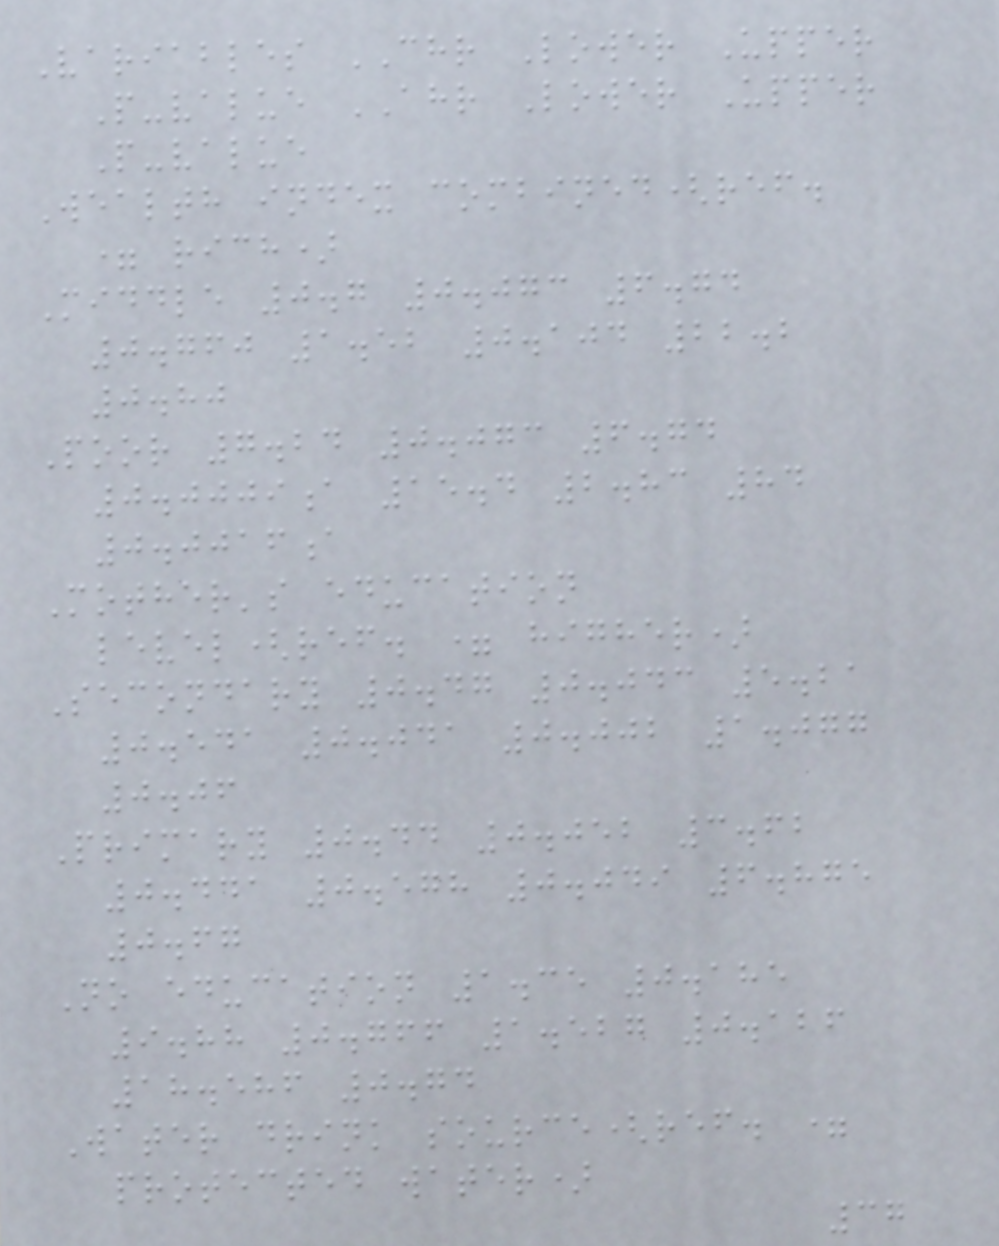Variables CHR Lower Upper
P-value AHR Lower Upper
P-value
Wealth index combined(ref.
= rich)
Middle 0.7 0.073 6.74
0.760 1.52 0.104 22.2
0.80
Poor 7.24 0.073 6.74
0.0009a 15.4 2.83 84
0.0016a
Mother's education
level(ref. = higher)
Secondary 0.47 0.043 5.21
0.541 0.041 0.002 1.077
0.06
Primary 0.44 0.052 3.62
0.441 0.578 0.049 6.875
0.67
No education 1.35 0.185
9.88 0.766 1.527 0.126
18.586 0.74
Water drink source(ref. =
protected water)
37
